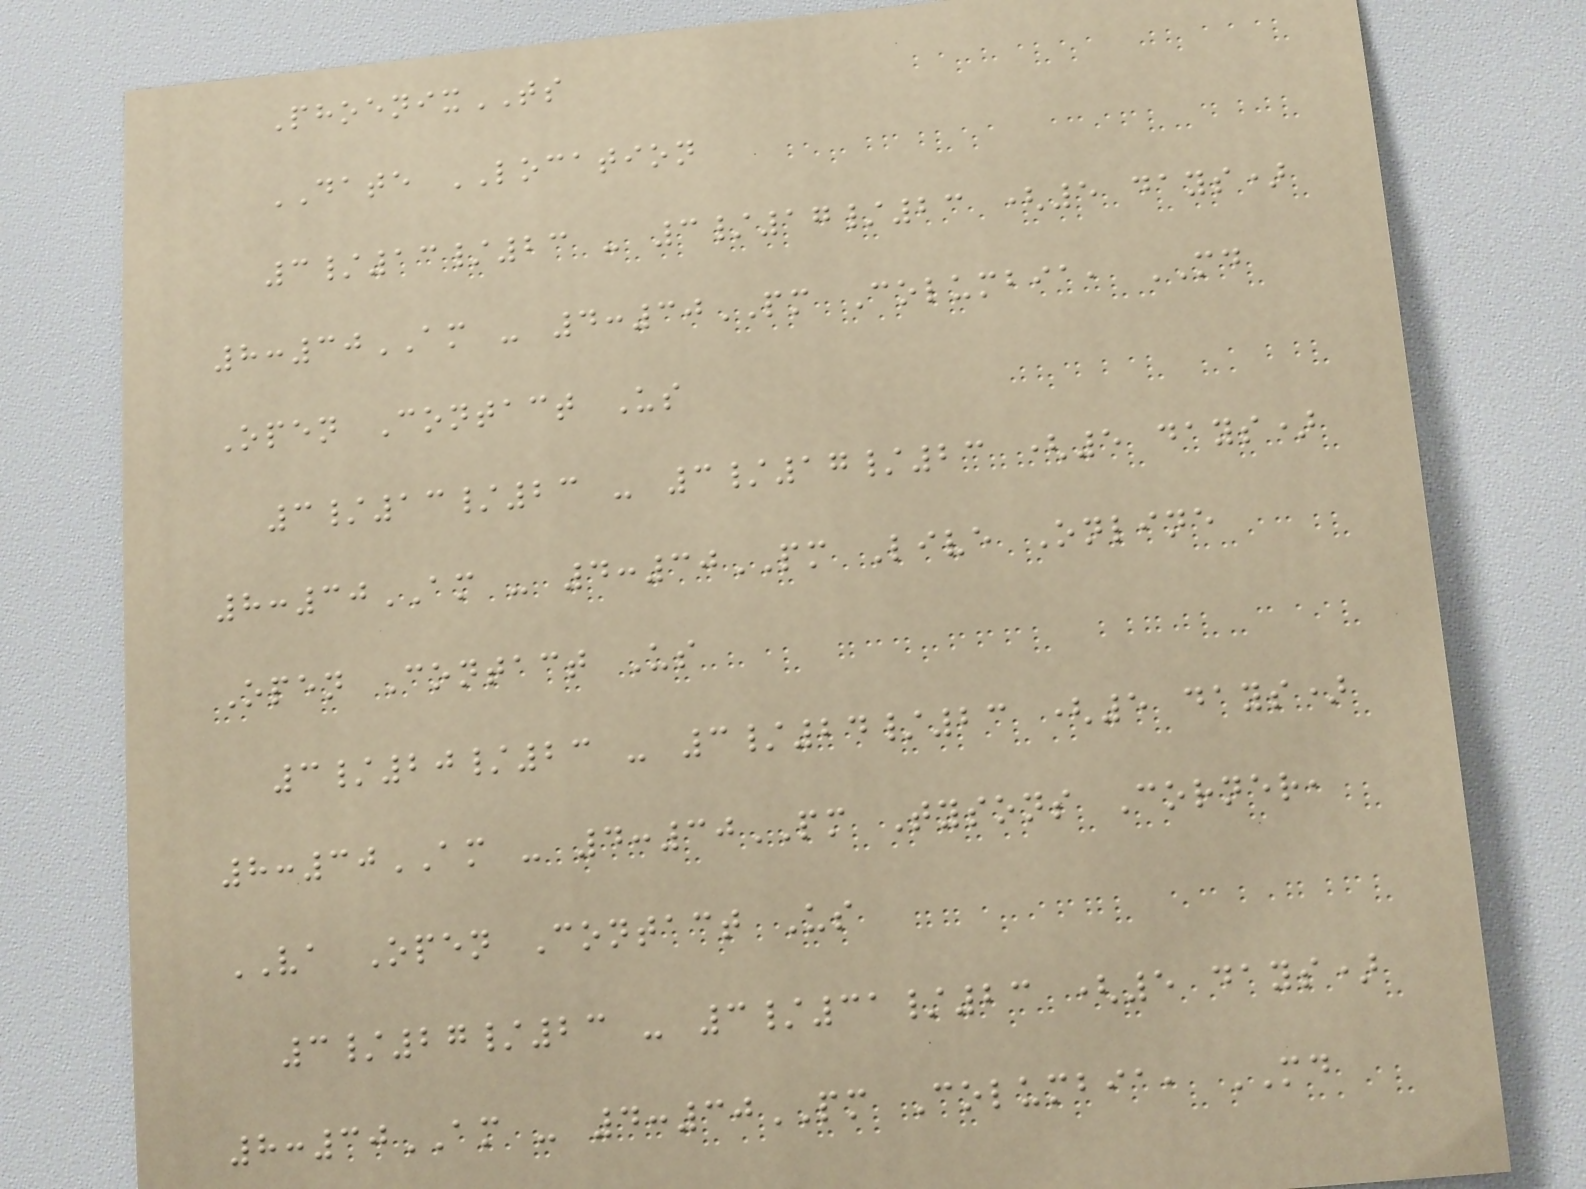PhoenixTS
DATE LOCATION
3/13/23 - 3/17/23 (5 days)
8:30AM - 4:30PM Columbia, MD
Open Contact Us
3/13/23 - 3/17/23 (5 days)
8:30AM - 4:30PM Live Online
Open Contact Us
3/20/23 - 3/24/23 (5 days)
8:30AM - 4:30PM Tysons Corner,
VA Open Contact Us
3/27/23 - 3/31/23 (5 days)
8:30AM - 4:30PM Columbia, MD
